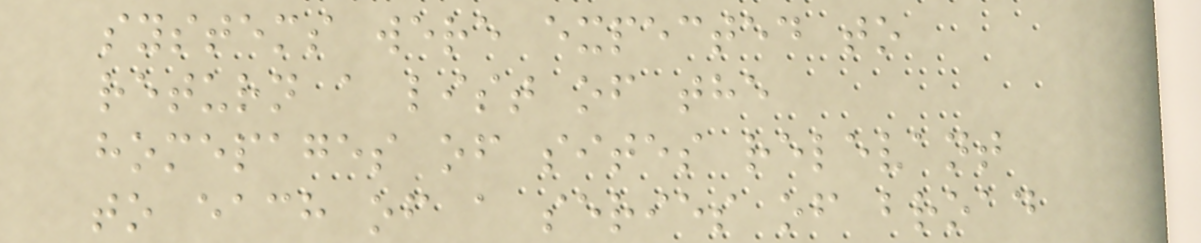systems were expected to
return a list of the
homepages of sites relevant
to each of a series of broad
